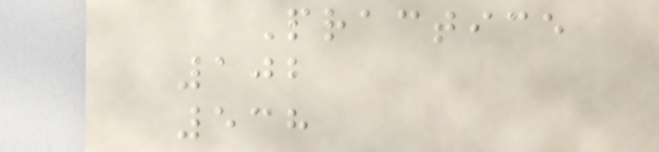Practice
102
538
